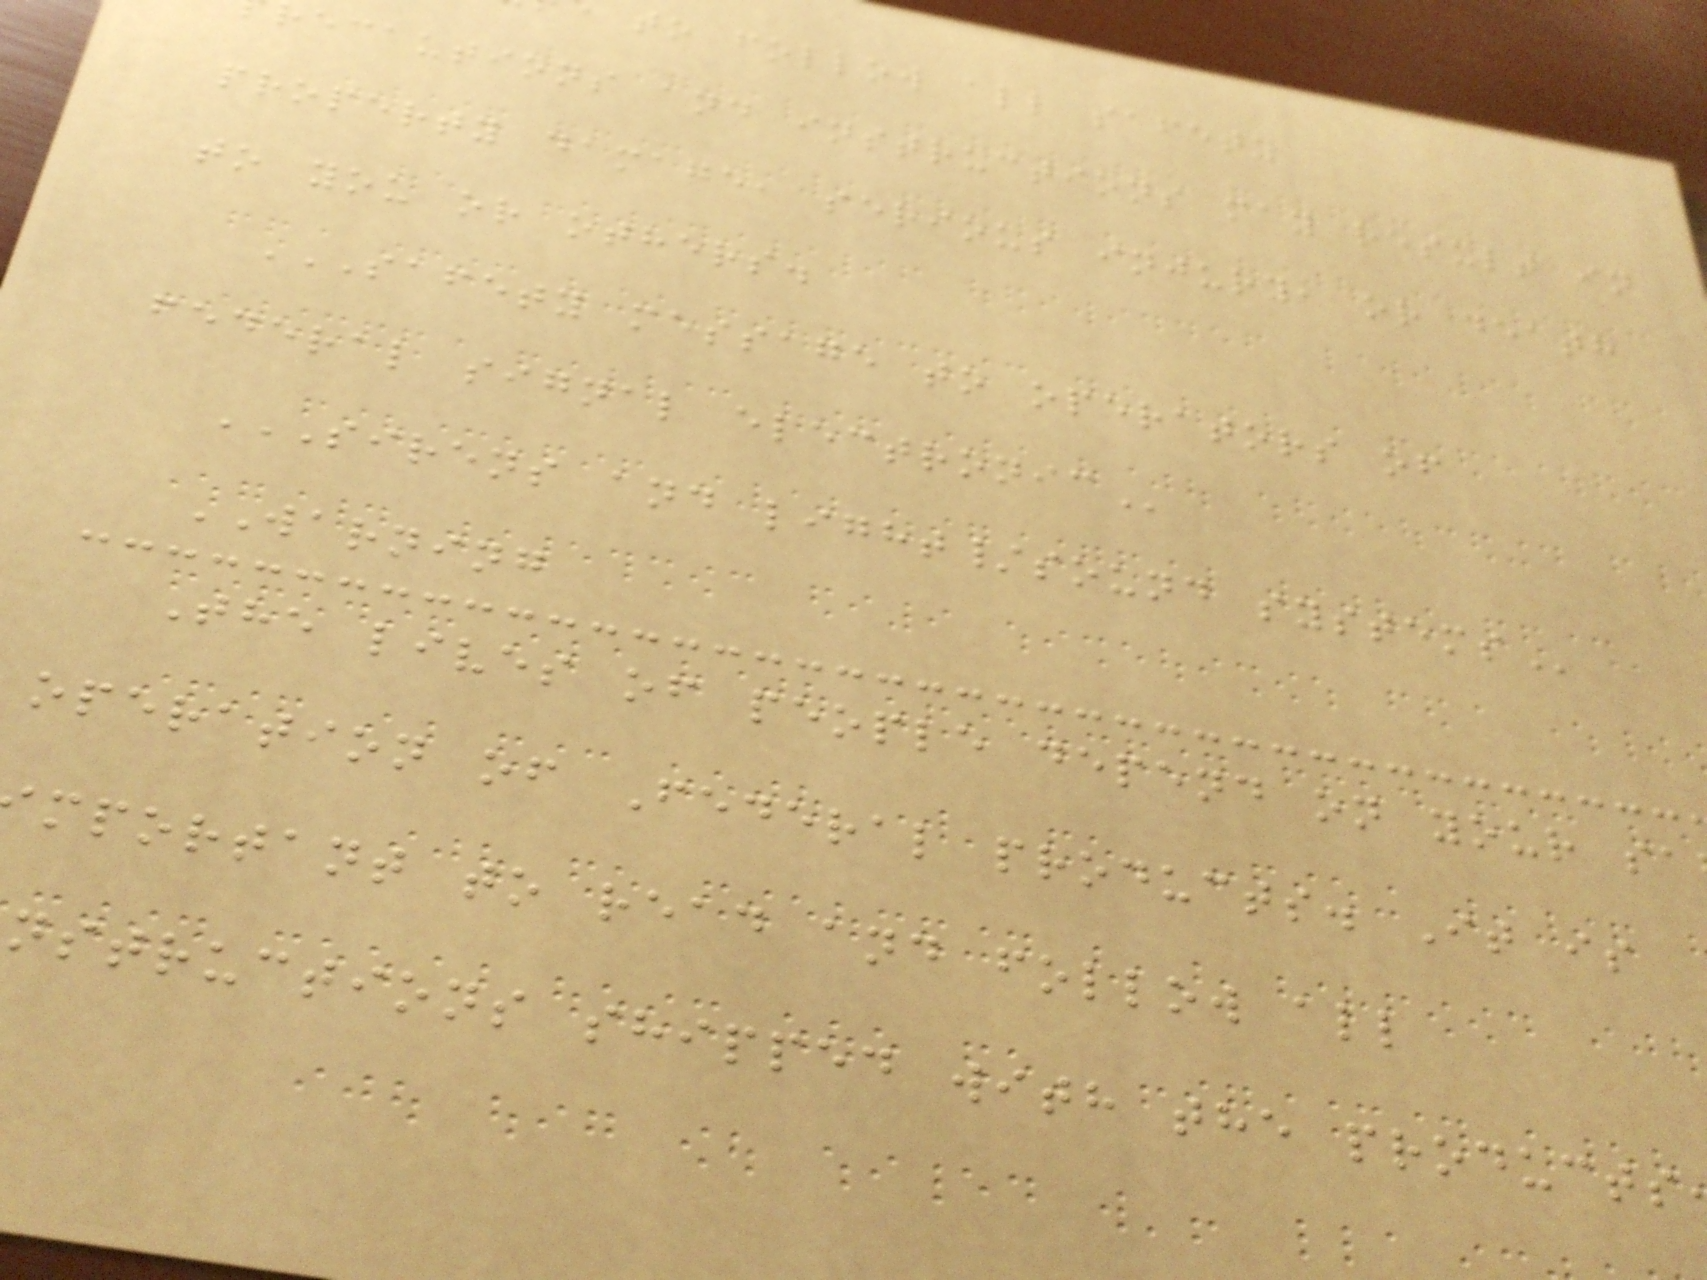to follow all safety
ecautions and instructions may result in
property damage, serious injury, or death
to you or others.
SAFETY MESSAGE TO OPERATORS OF
federal signal
SIRENS AND LIGHT/SOUND SYSTEMS
WARNING
The lives of people depend on your sa
operation of Federal products. It is
mportant to read and follow all
nstructions shipped with the products
